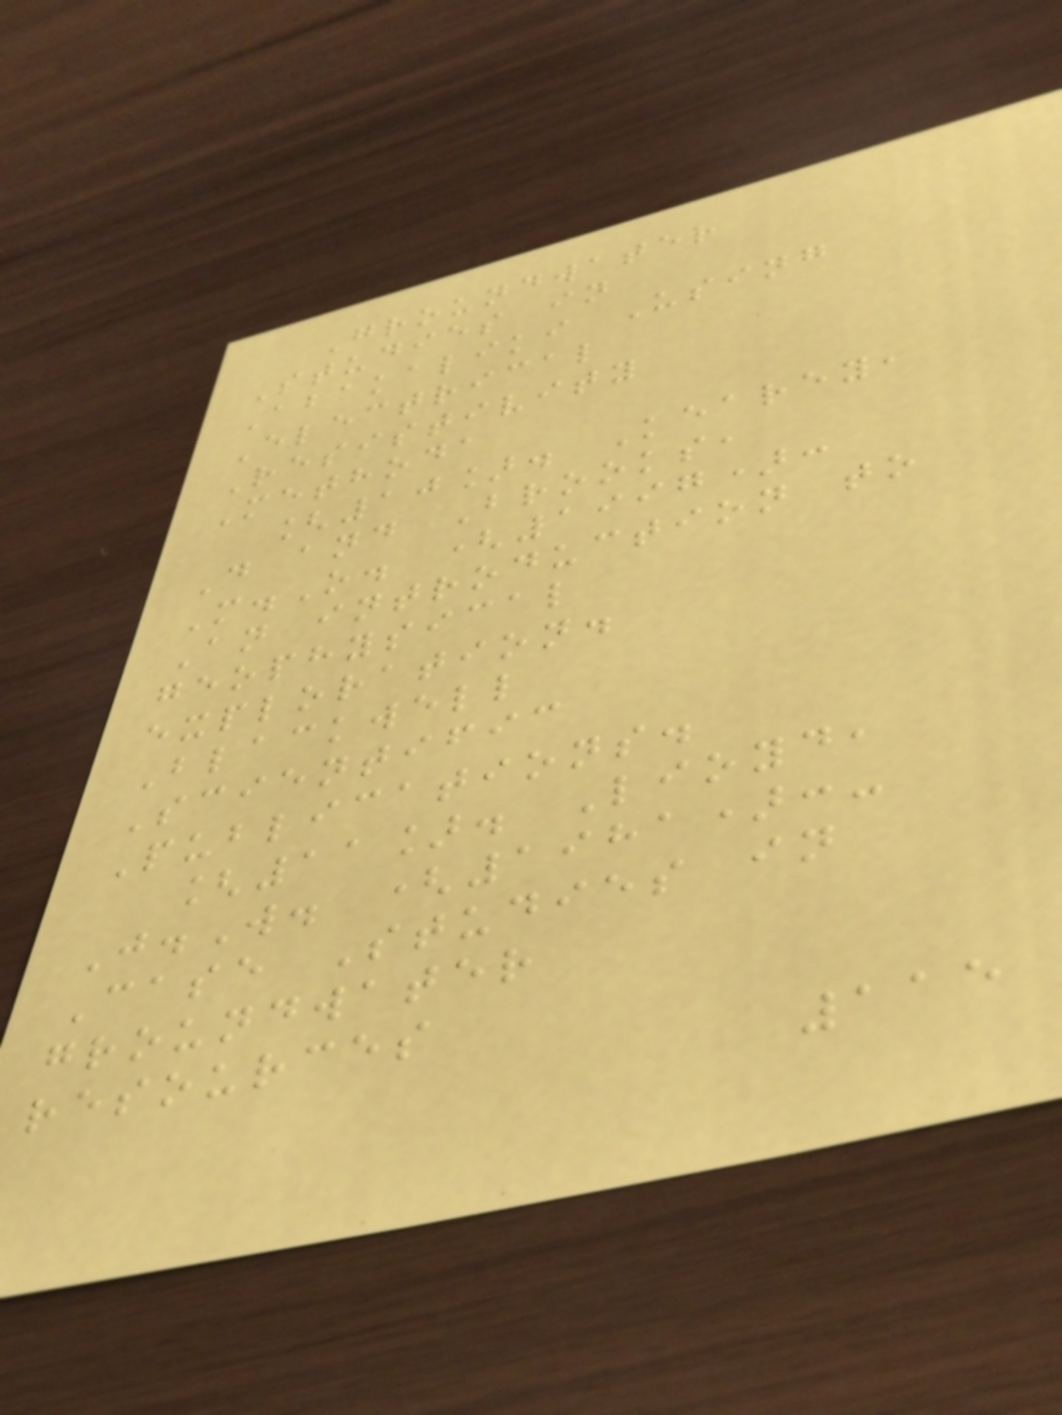Groundwater
Studies in
Abakaliki Using
Electrical
Resistivity
Methoda
[10]. Kearey,
D and Brooks,
M.O. (1997):
An introduction to
geophysical
exploration.
Blackwell
Scientific
Publications.
[11]. Lioyd,
J.W. (1981):-
Case Studies in
groundwater
resources
115
